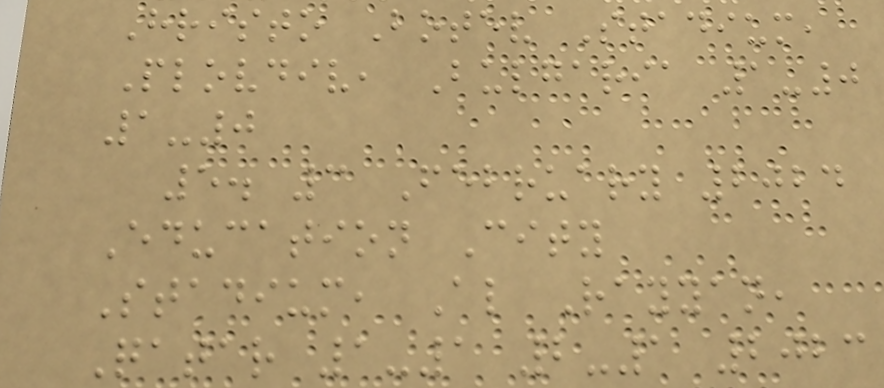Hristo Botev Stadium,
Plovdiv, Bulgaria 1-0
1-0
5. 3 February 2024
Education City
Stadium, Al Rayyan,
Qatar 1-1 2-1 2023
